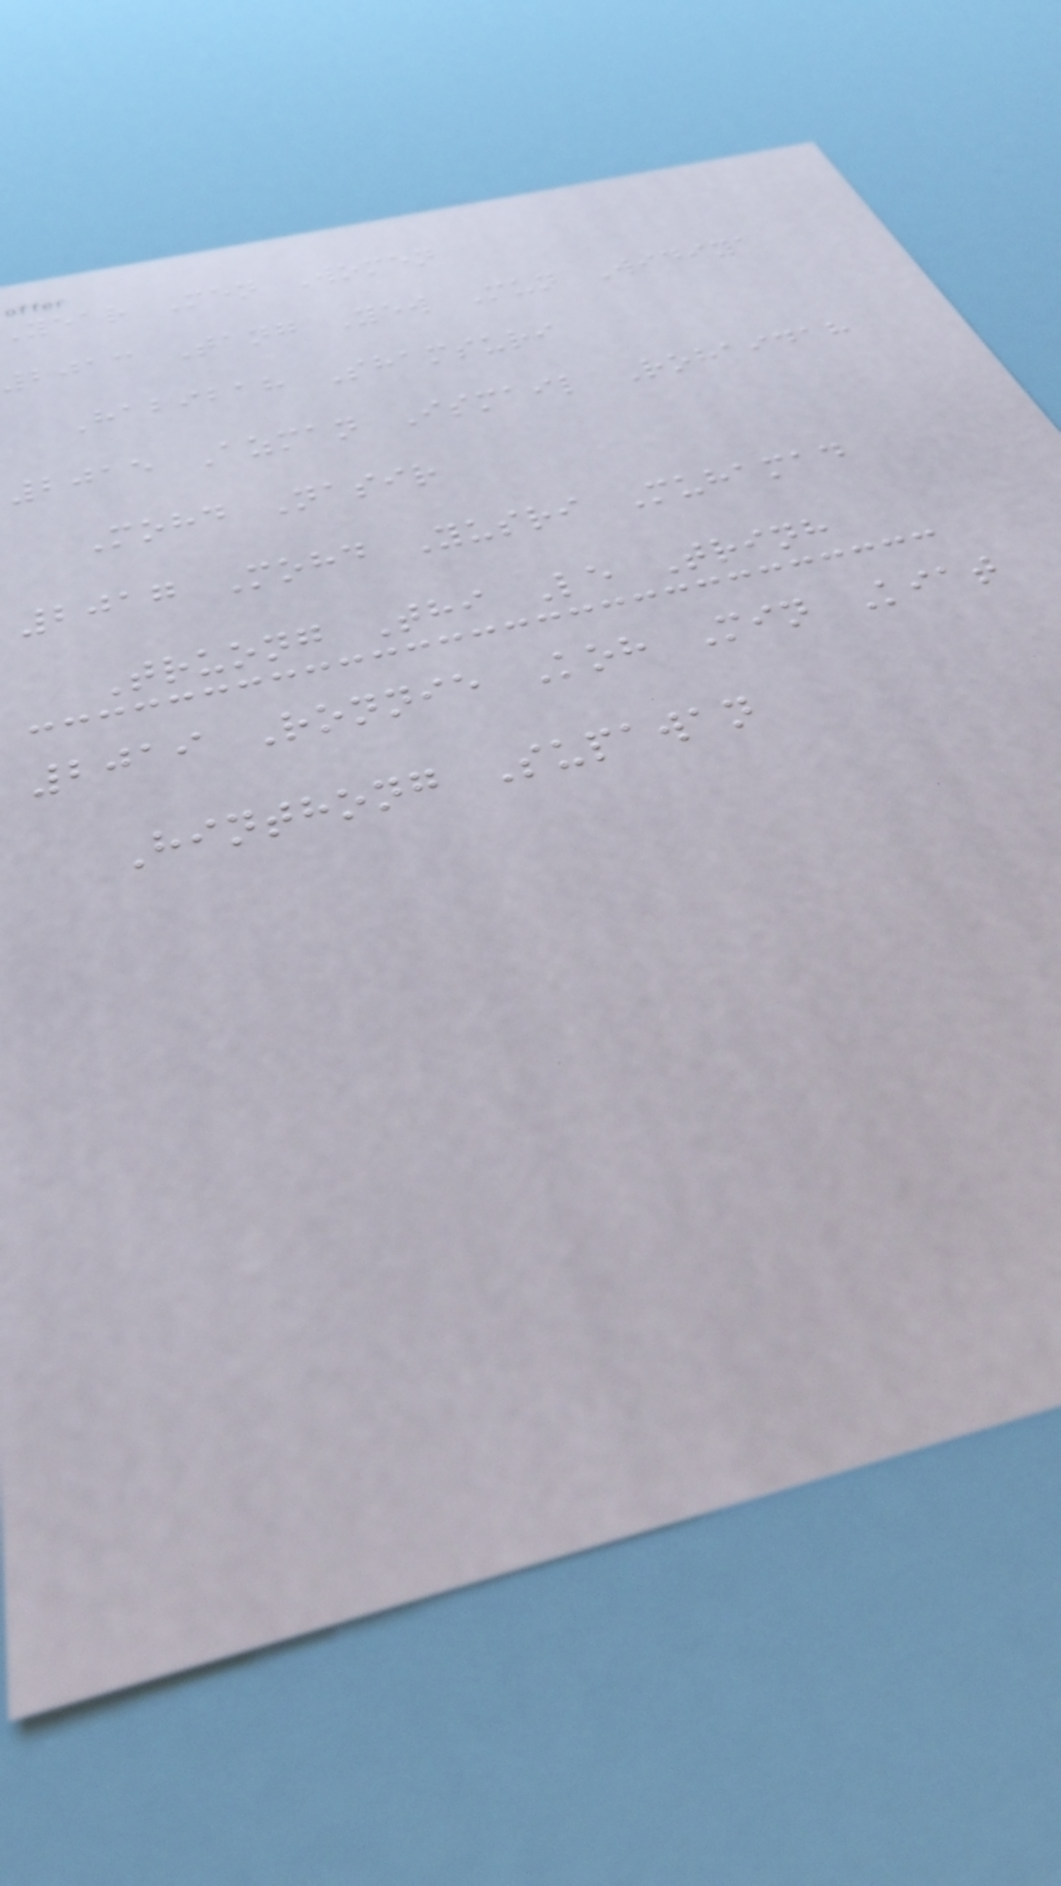year Men Women
2013 Tang Yew Mun Widiya
Habibah Shamsuri
2015 Azman Ismail Rohaidah
Mohd Nasir
2017 Mohd Yusri Muhamad
Truong Thi Le Trinh
2019 Ronnie Koh Min Kiat
Hinthong Supawan
